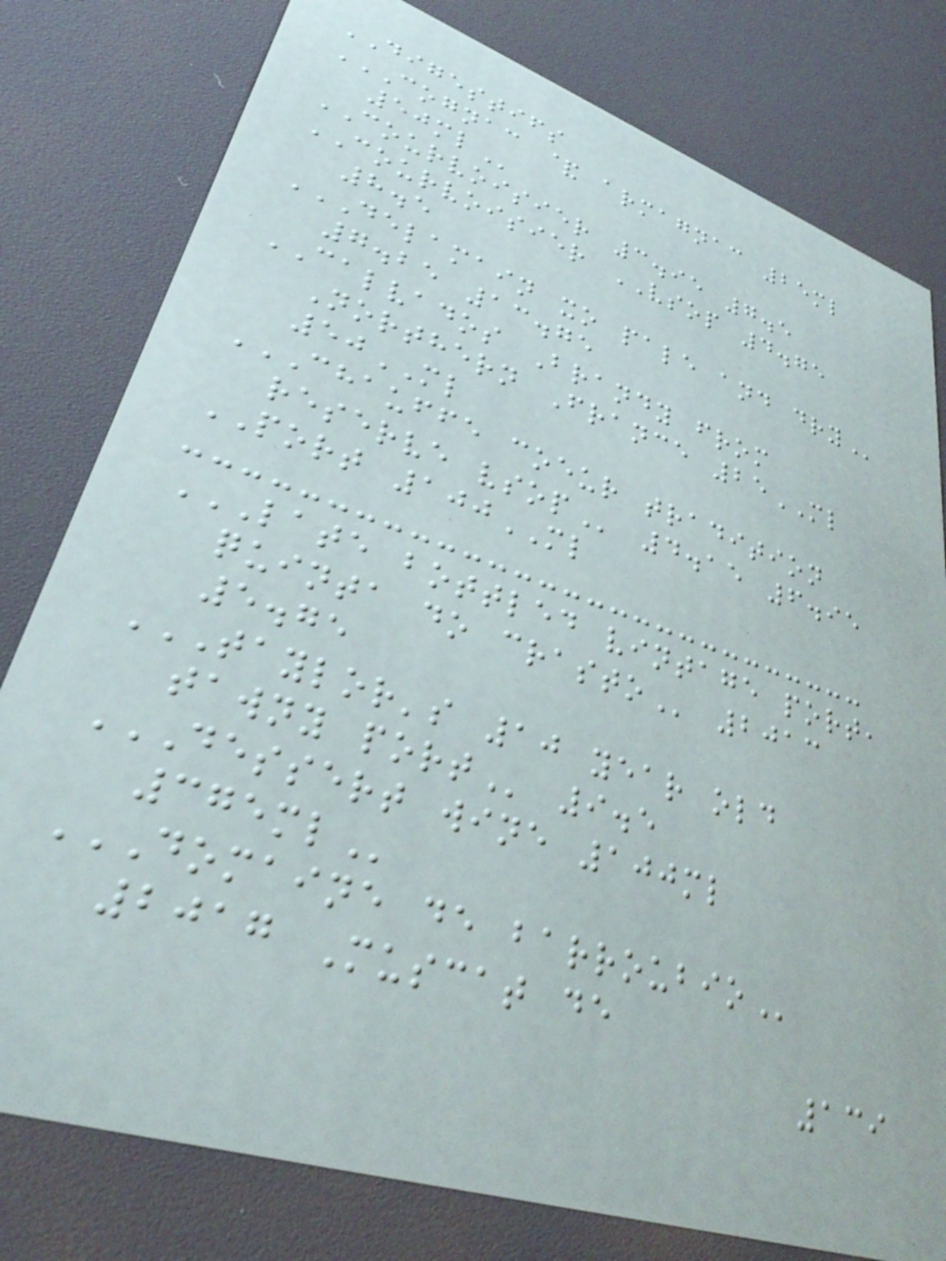DIGESTIFS
COGNAC & ARMAGNAC 25ML
50ML
COURVOISIER 3.95 7.5
COURVOISIER VSOP 4.75
8.5
DELAMAIN XO PALE AND DRY
7.25 13.75
CALVADOS Brandy from
Northern France 25ML
50ML
CHAUFFE COEUR TRADITION
RESERVE VSOP 4.15 6.95
PORT 100ML
LATE BOTTLED VINTAGE PORT,
QUINTA DO CRASTO 2013
5.75
TAYLOR'S 10 YEAR OLD
TAWNY PORT 9.5
DESSERT WINE 100ML
375ML
DOMAINE DE BARROUBIO
2017 Muscat de
139
